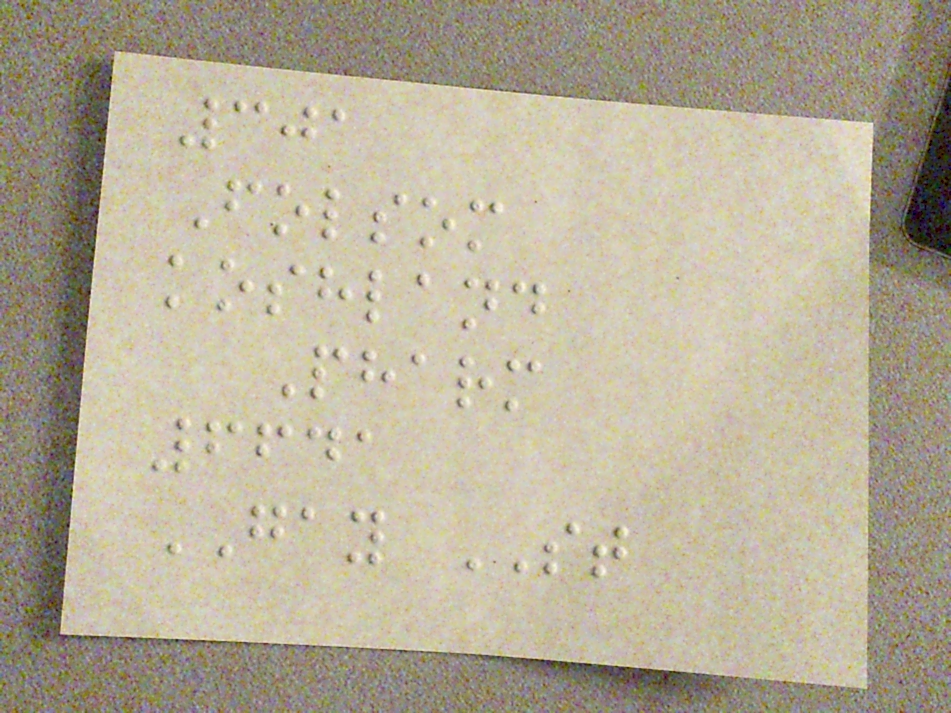301
Folsom
koshland
Pharm
6641
GAY ST
